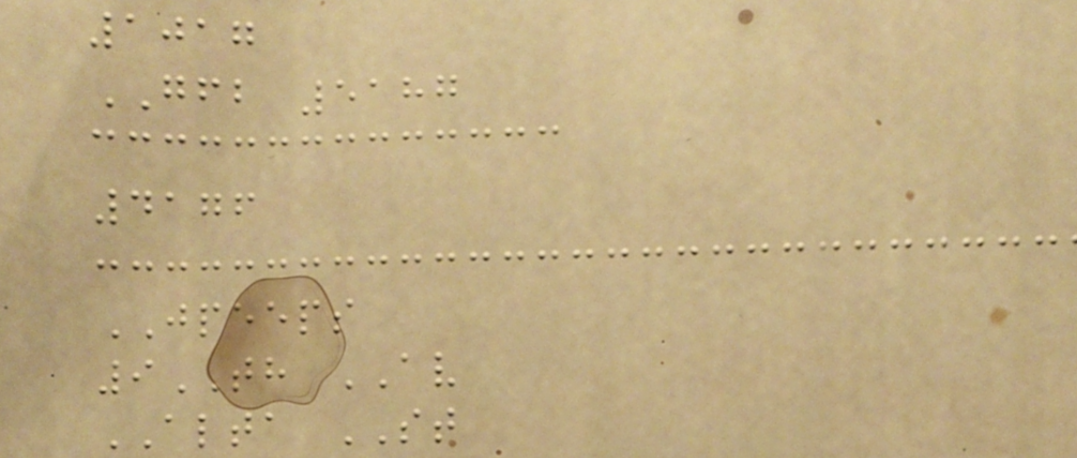1017
GFB 5187
4176
JPEEPS
9TH AV
ALTA ST
